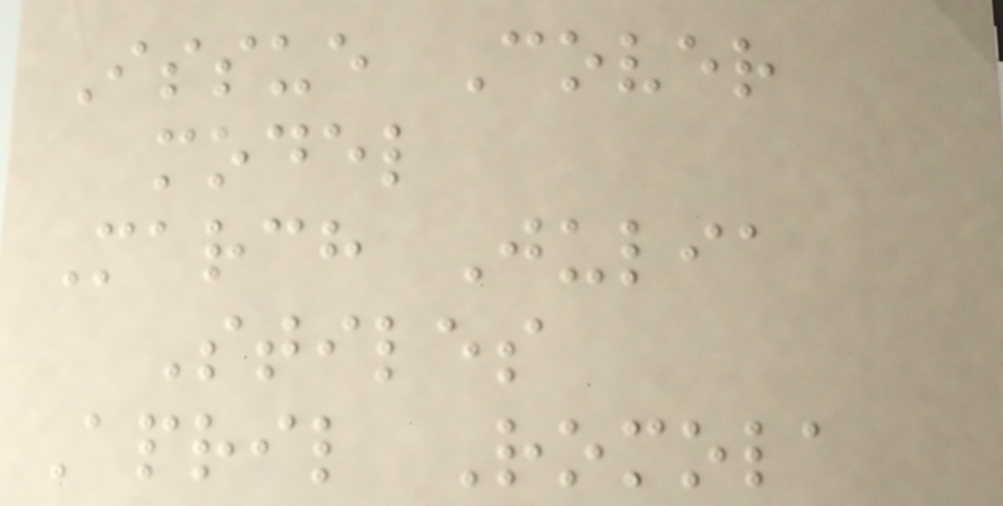Issue Cover
model
March Julia
Stiles
April Romola
